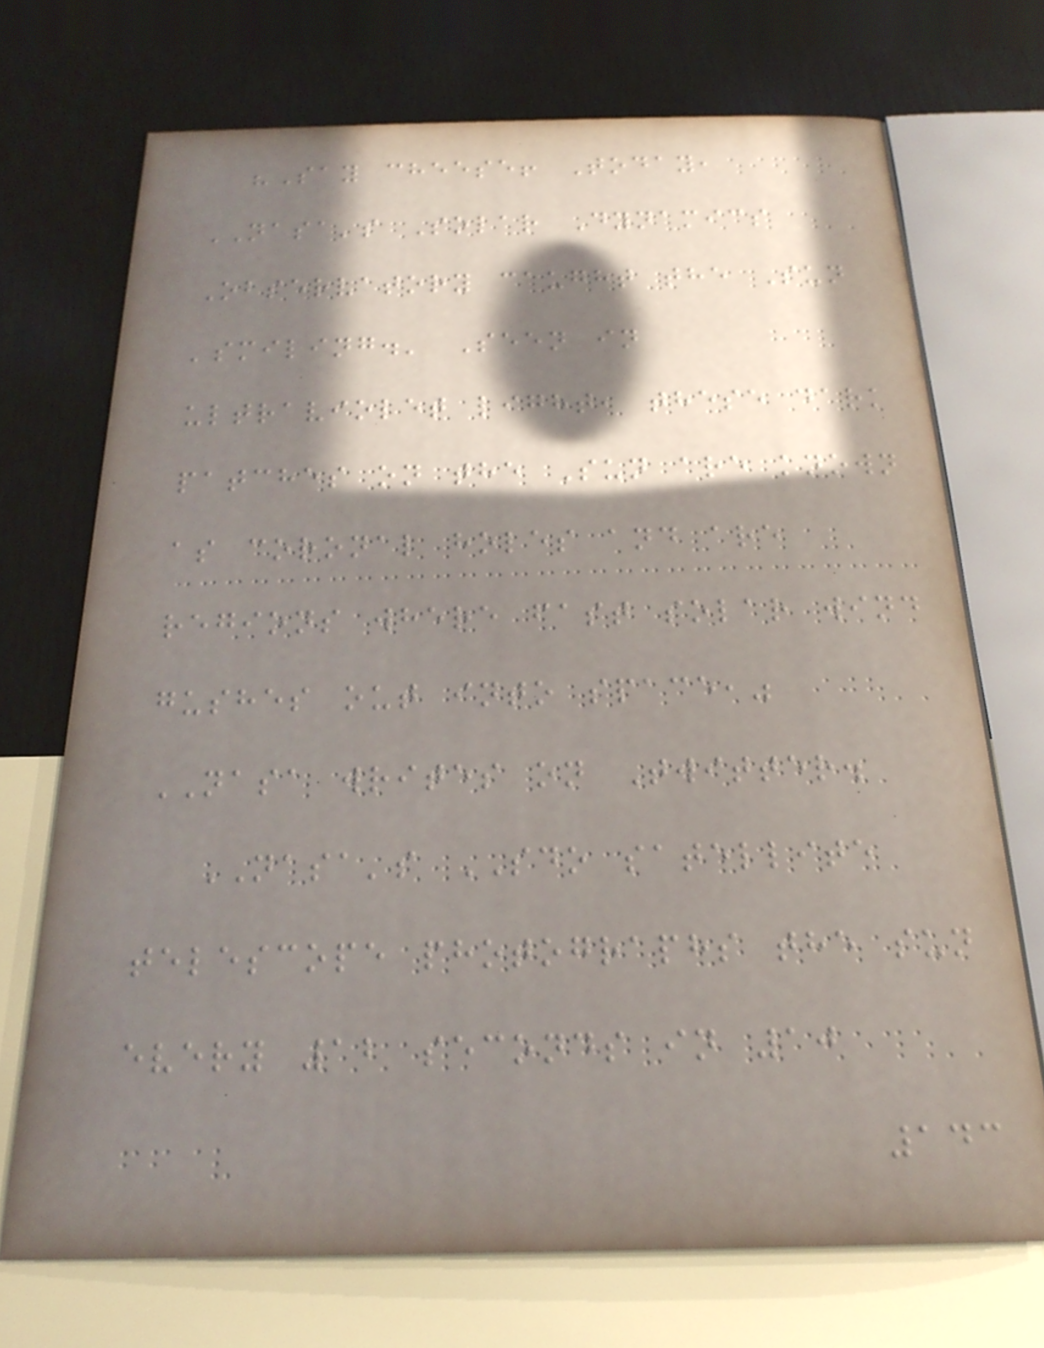"Say cheese! Today,
NASA's Solar Dynamics
Observatory caught the Sun
'smiling.' Seen in
ultraviolet light, these dark
patches on the Sun are known
as coronal holes and are
regions where fast solar wind
gushes out into space,"
NASA writes on Twitter.
NASA's SDO satellite
telescope photographs the sun
every 12 seconds in 10
143
